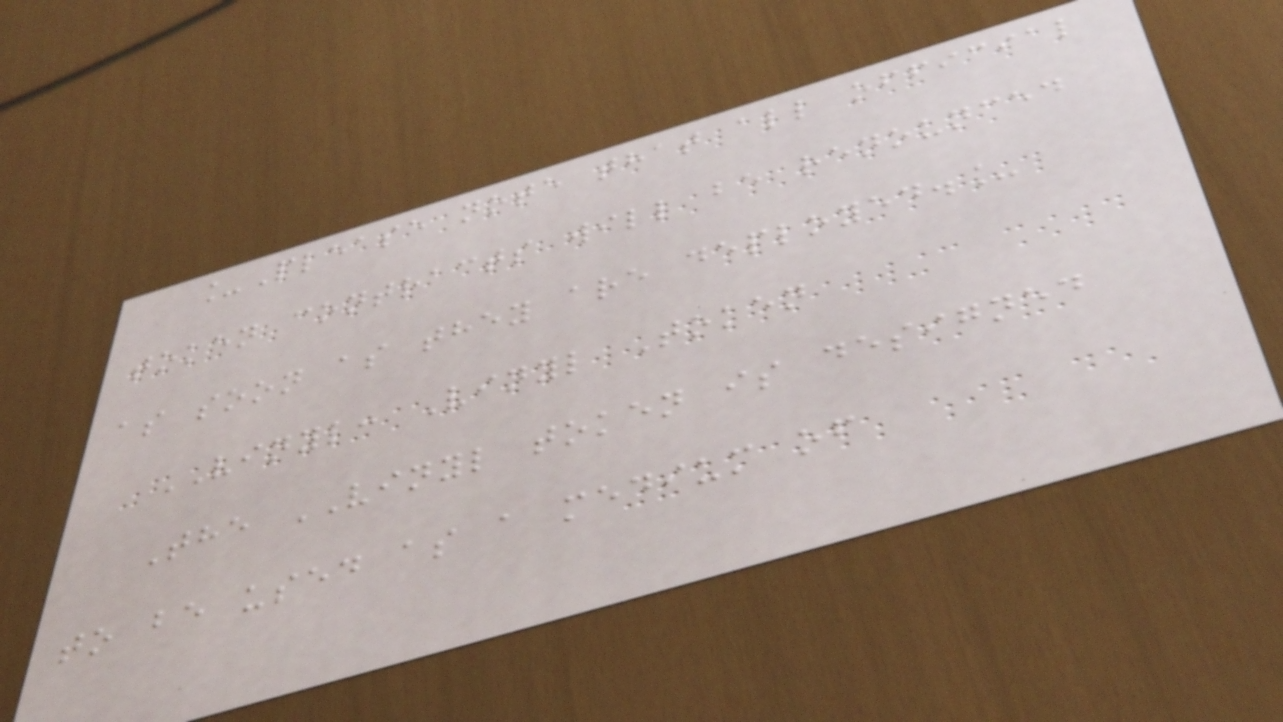_Please note that all official
token contracts will be renounced
as soon as they are deployed._
VINYL: Vinyl Token
The VINYL token is designed
to be used as a medium of
